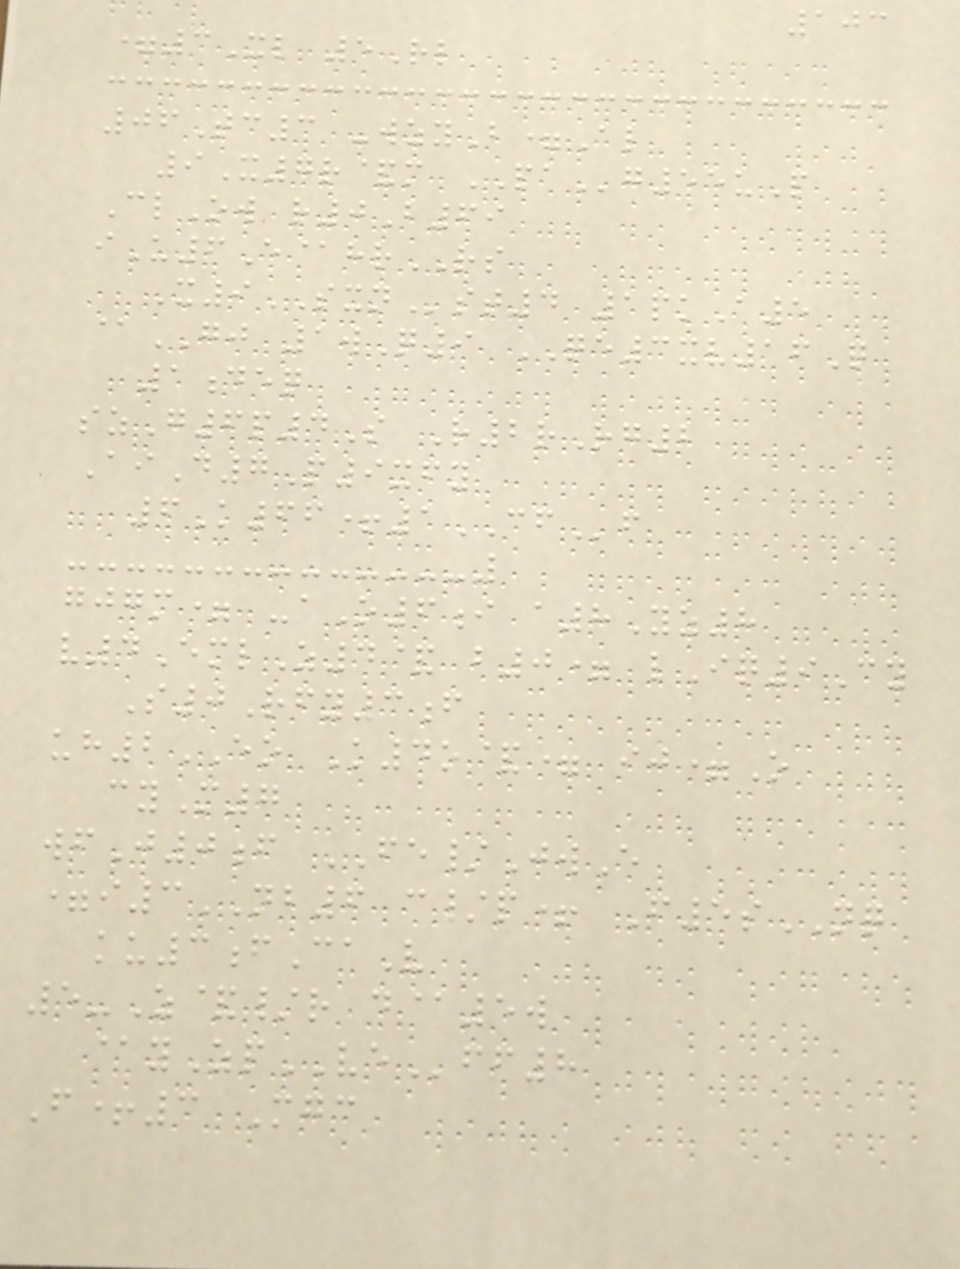103
=3Xl 5Rl
06Tc3 -wzyB=Al
9X7r&m PAg55uP
ClOw r0B69
iU6E@hrRS
X9SXNst4 1pkA5
@GJ 1wQ9 QE3xv16Q
1deq
szG6p4S R2rRg2
AiD7P9xfy
6K66+1CFf
gjgm= -aO6i a8Yz8
v4EmlZ4& b0= lIq9Cy
S0Rfy3f
uh2EO K4o&= ij=O
cyM7
wfJ0f FE/JwE
=i3NB6 c/p+ F5sNQ
ku3fCaV
5-Z&/r d@5w
@yZpVEff8
F+3 Mgc
